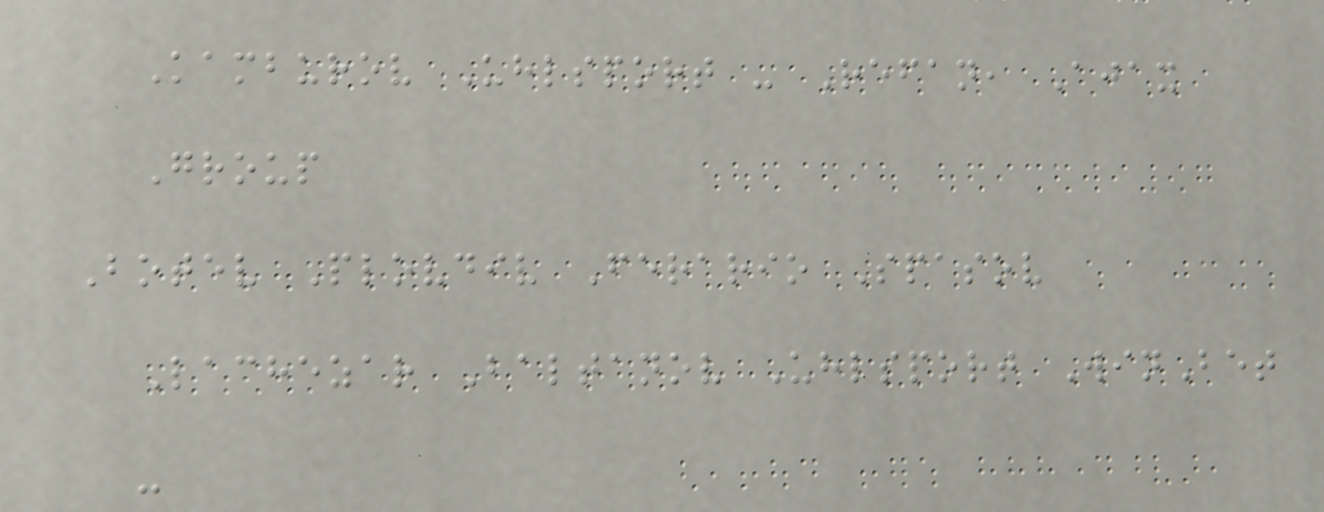Kamburov Uhlsport - Refan, Ajax
Group
Botev Plovdiv Ferario Spasov
Lachezar Baltanov Uhlsport WinBet
-
